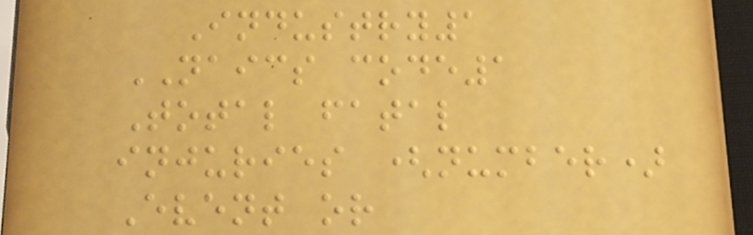Industry1
NAICS code1
Total fatal
injuries (number)
Event or
